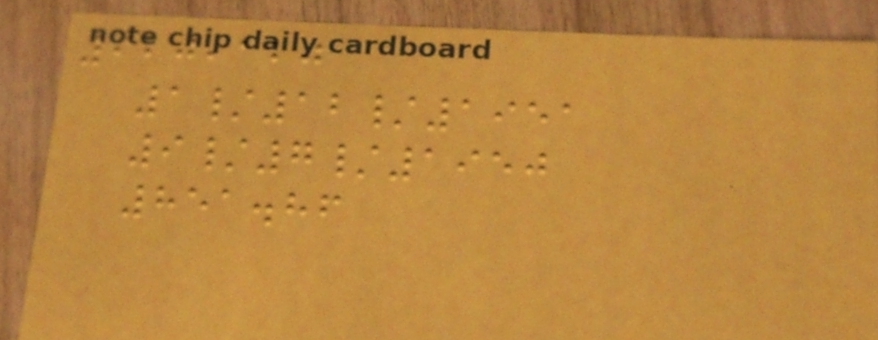920,120
1/12/1951
9/7/1950
851.86
